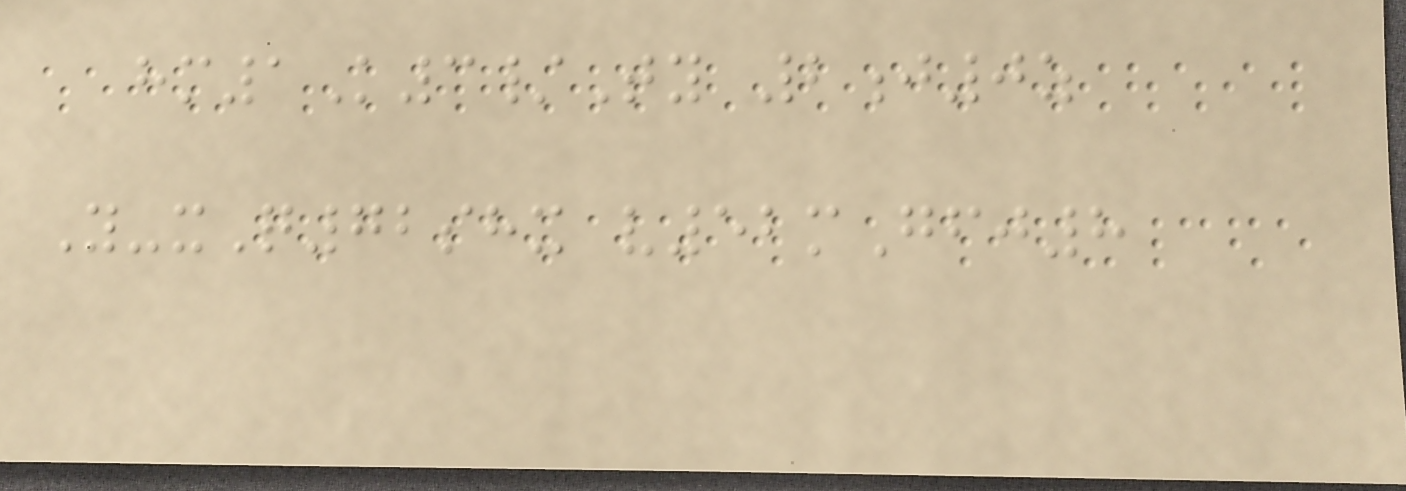hm1K3/Ty 2j0z
Y-xQ72shx v52mGfj8
